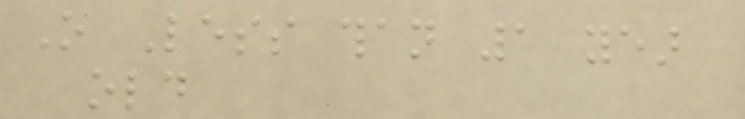O Less than 1 year
old
